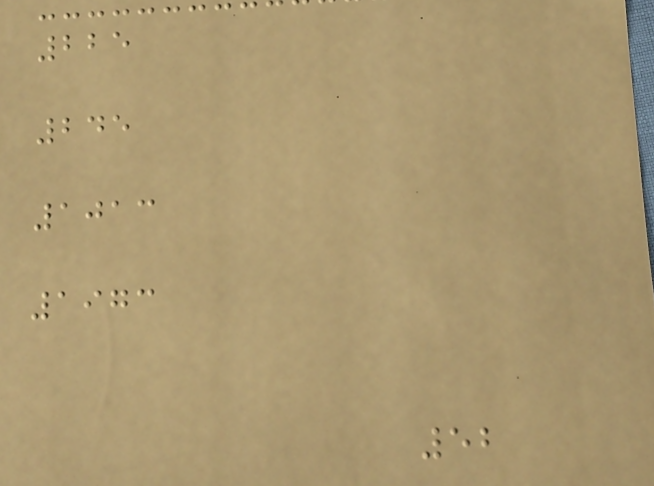225
245
1013
1973
52
